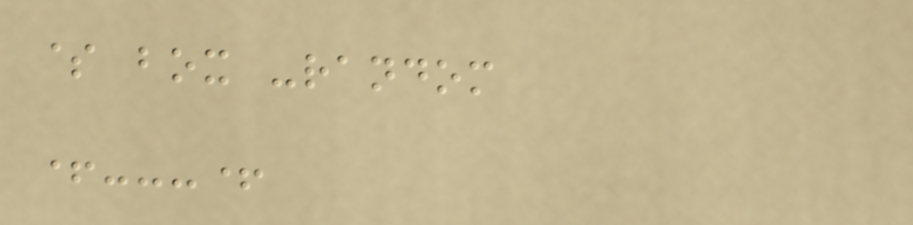$ box -random
+---+
